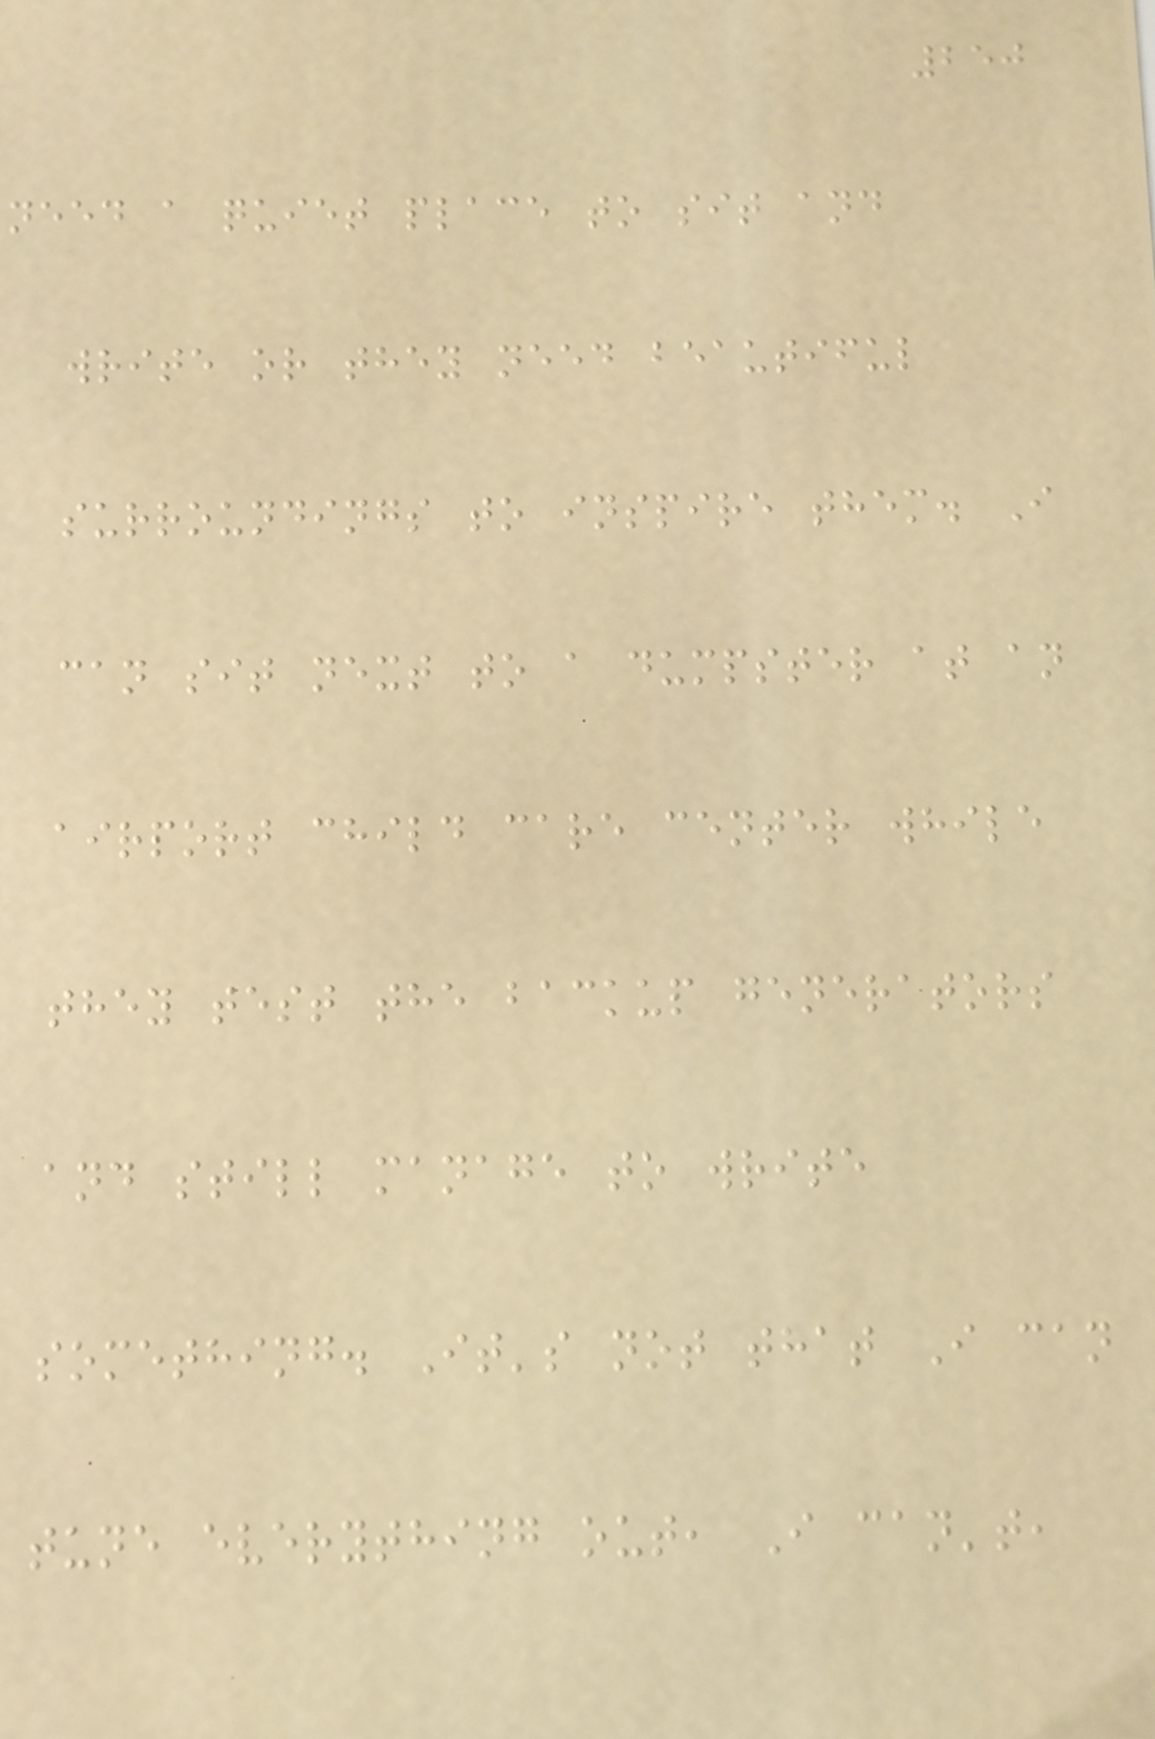250
need a quiet place to sit and
write or they need beautiful
surroundings to inspire them. I
can sit next to a dumpster at an
airport child care center while
they test the backup generators
and still manage to write
something. It's not that I can
tune everything out, I can't,
